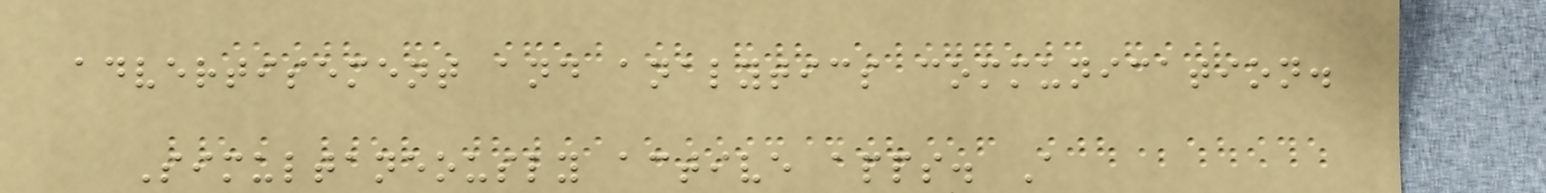advertisement and analytics communication.
Simultaneously active apps. A
